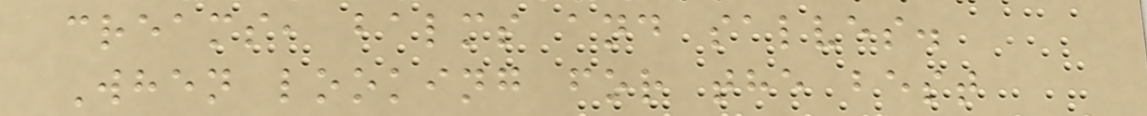creams, balms and salves.
When looking for the best
